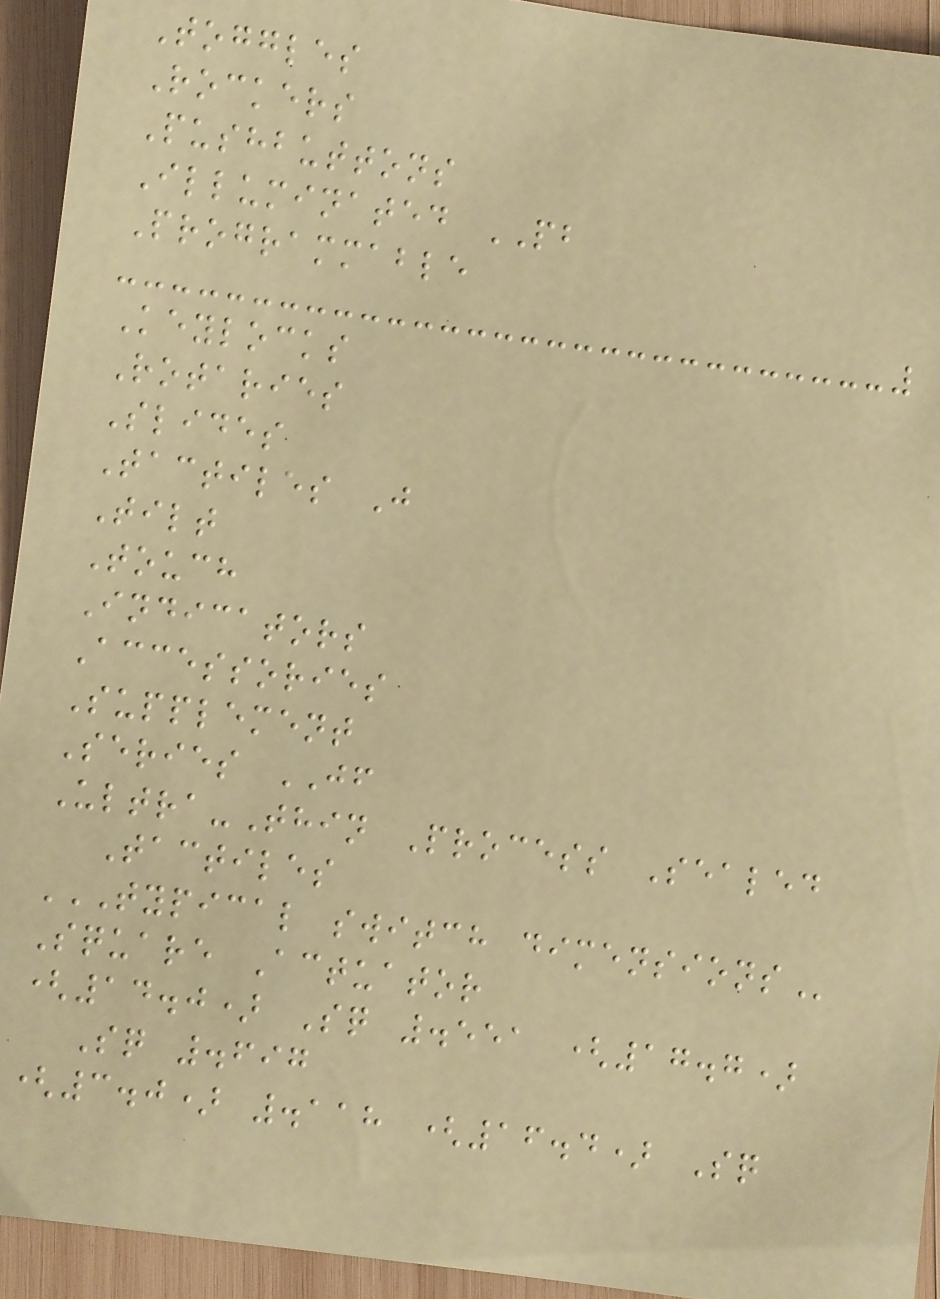Toggles
Rockers
Pushbuttons
Illuminated PB
Programmable
Keylocks
Rotaries
Slides
Tactiles J
Tilt
Touch
Indicators
Accessories
Supplement
Series JF
Ultra-Thin Process Sealed
Tactiles
TYPICAL SWITCH DIMENSIONS
Square Actuator
(14.0) Sq .551 (17.7)
Sq .697
(3.0) .118 (16.4) Sq
